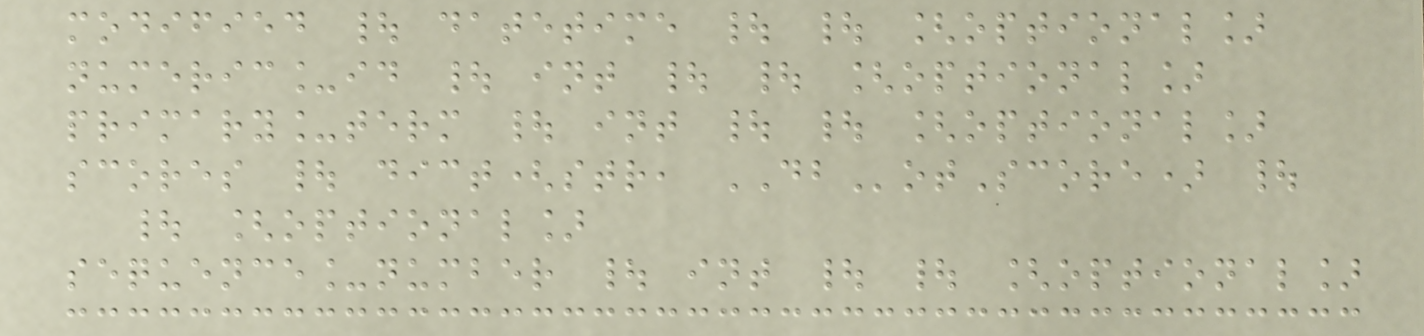modified | datetime | | [optional]
numeric_id | int | | [optional]
primary_term | int | | [optional]
scores | dict(str, DBotScore) |
| [optional]
sequence_number | int | | [optional]
